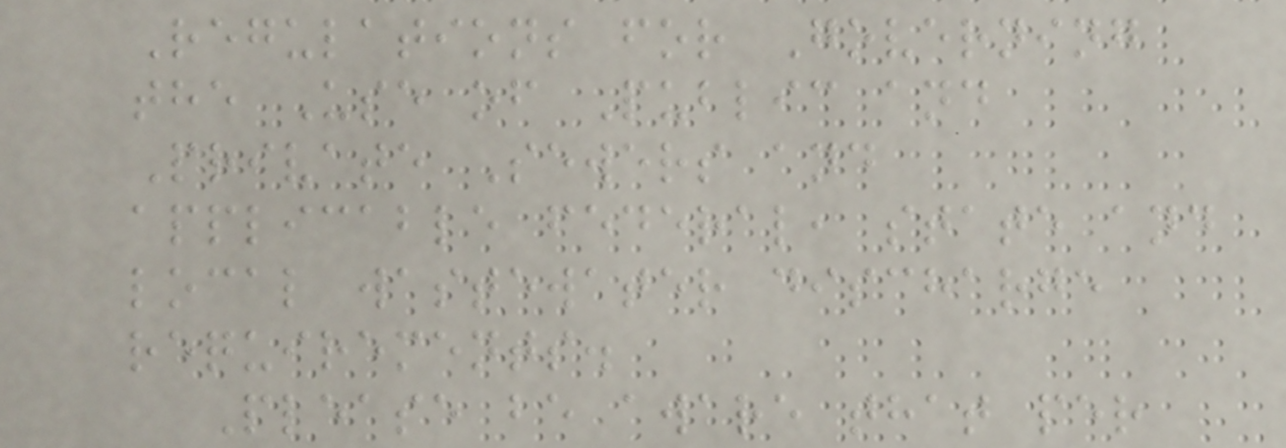Regulations for Governing
the Use of Public and
Private Sewers and
applicable federal, state and
local wastewater discharge
requirements.
Please be aware that per
